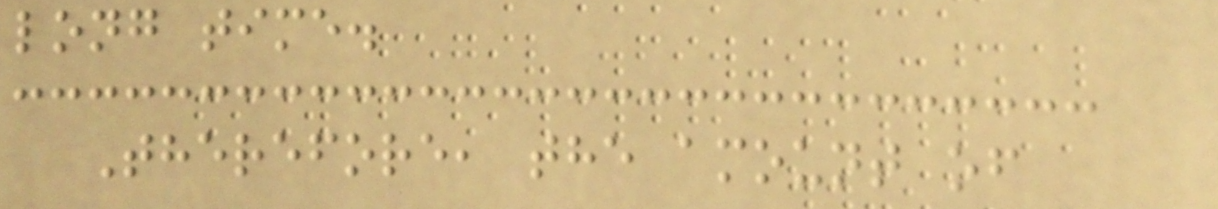long time.
Therefore, the amount of
